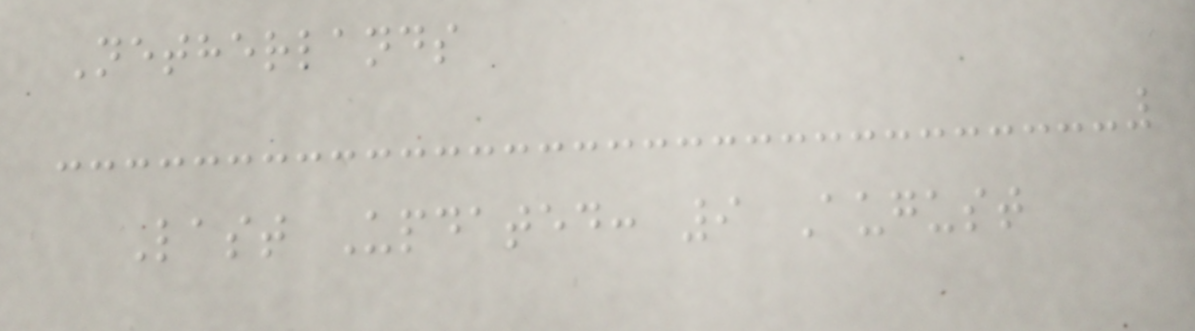Netherlands
Last Updated: 9 August
